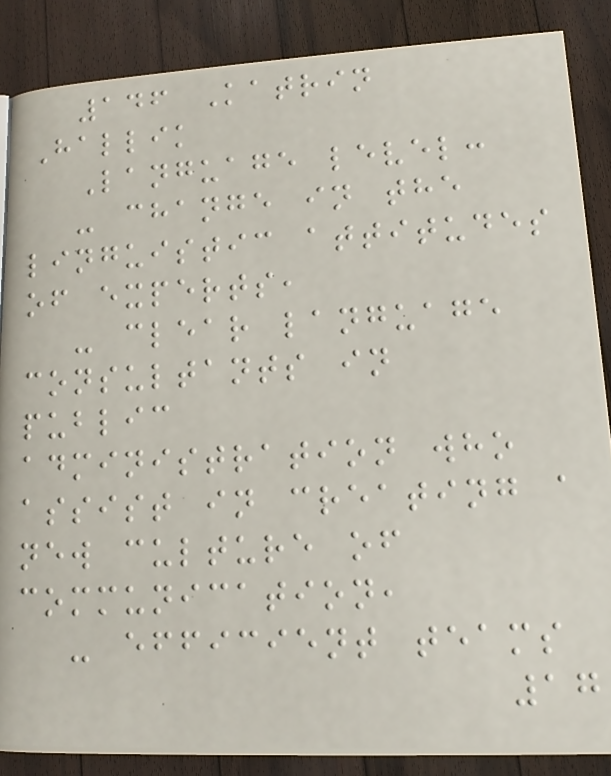146 Katrin
Hallik
Language level:
- change in the
linguistic attitudes
of experts,
- clear language
consultants in
public
administration who
assist in creating a
new culture of
communication,
- efficient teams
17
